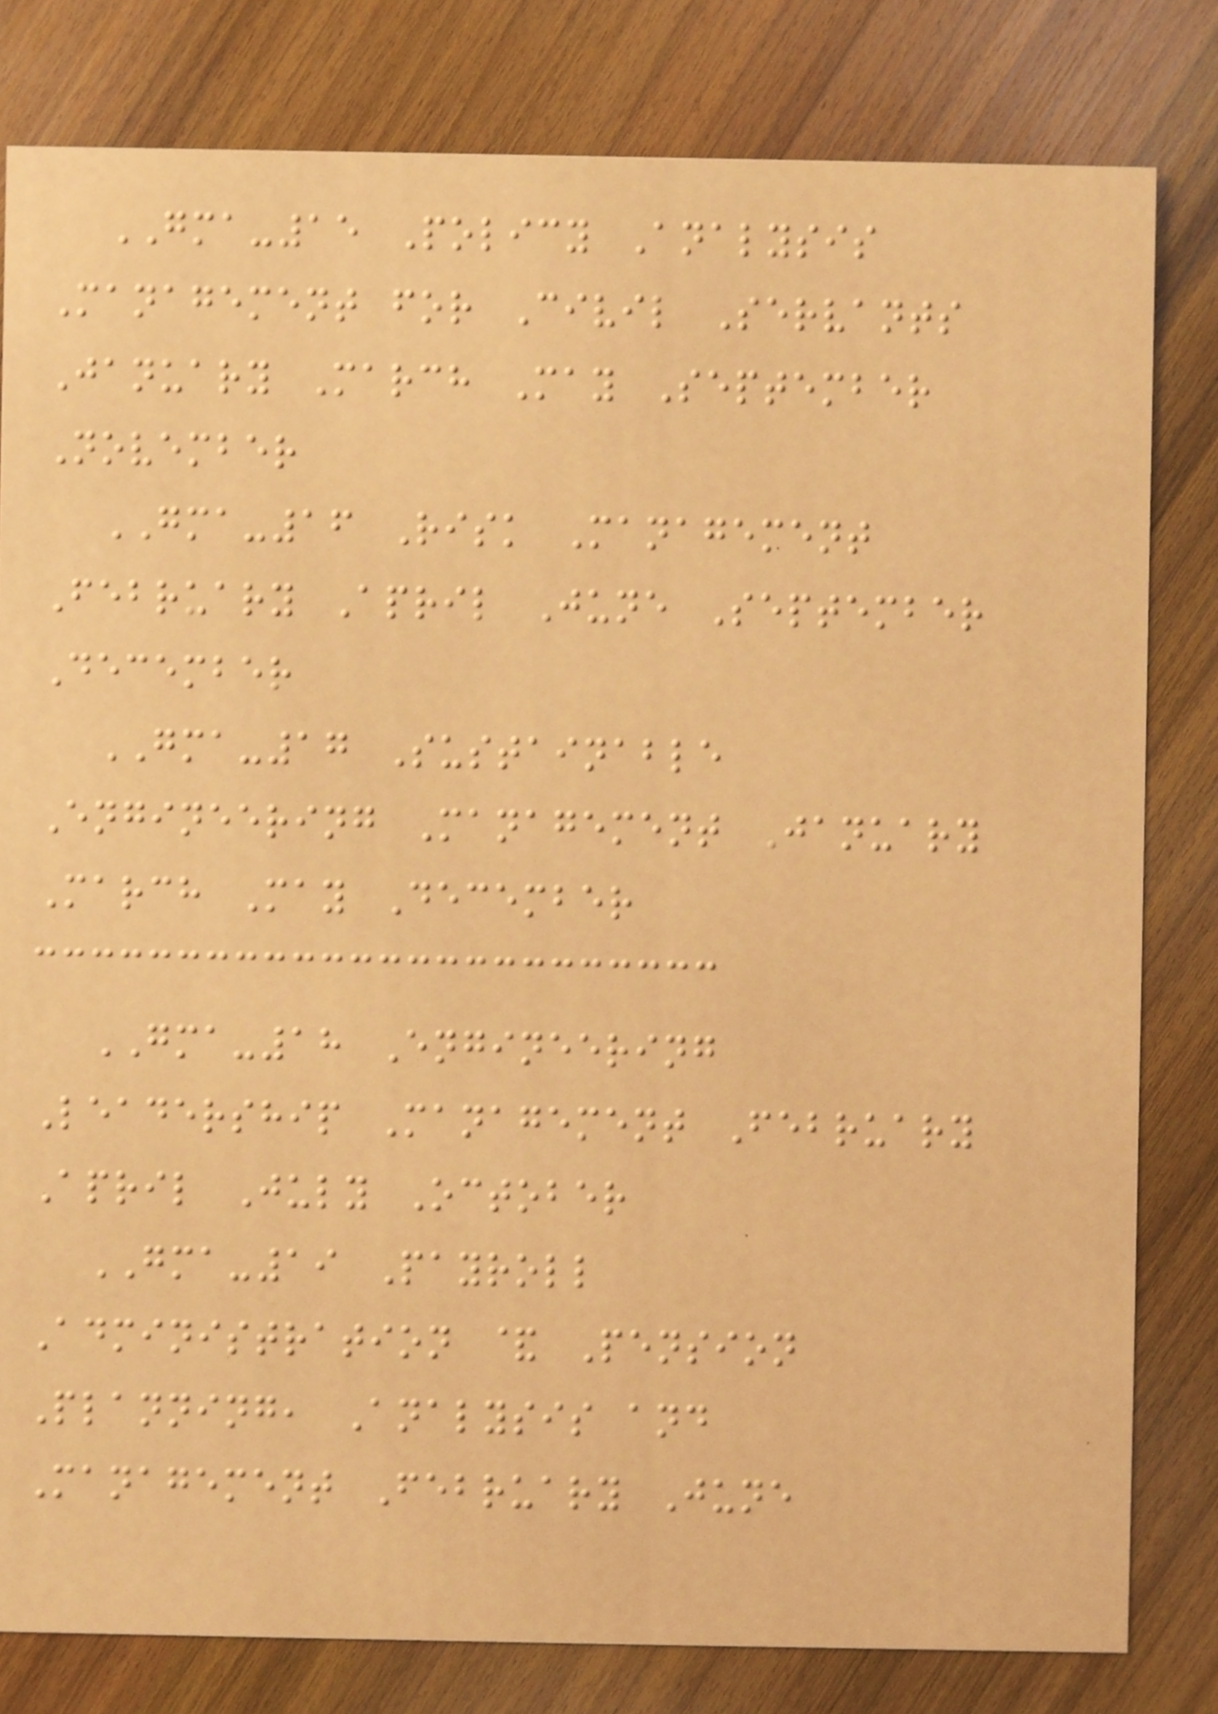GMA-15 Policy Analysis
Management for Civil Servants
January March May September
November
GMA-16 Risk Management
February April June September
December
GMA-17 Sustainable
Engineering Management January
March May December
GMA-18 Engineering
Leadership Management February
April July October
GMA-19 Payroll
Administration & Pension
Planning, Analysis and
Management February June
